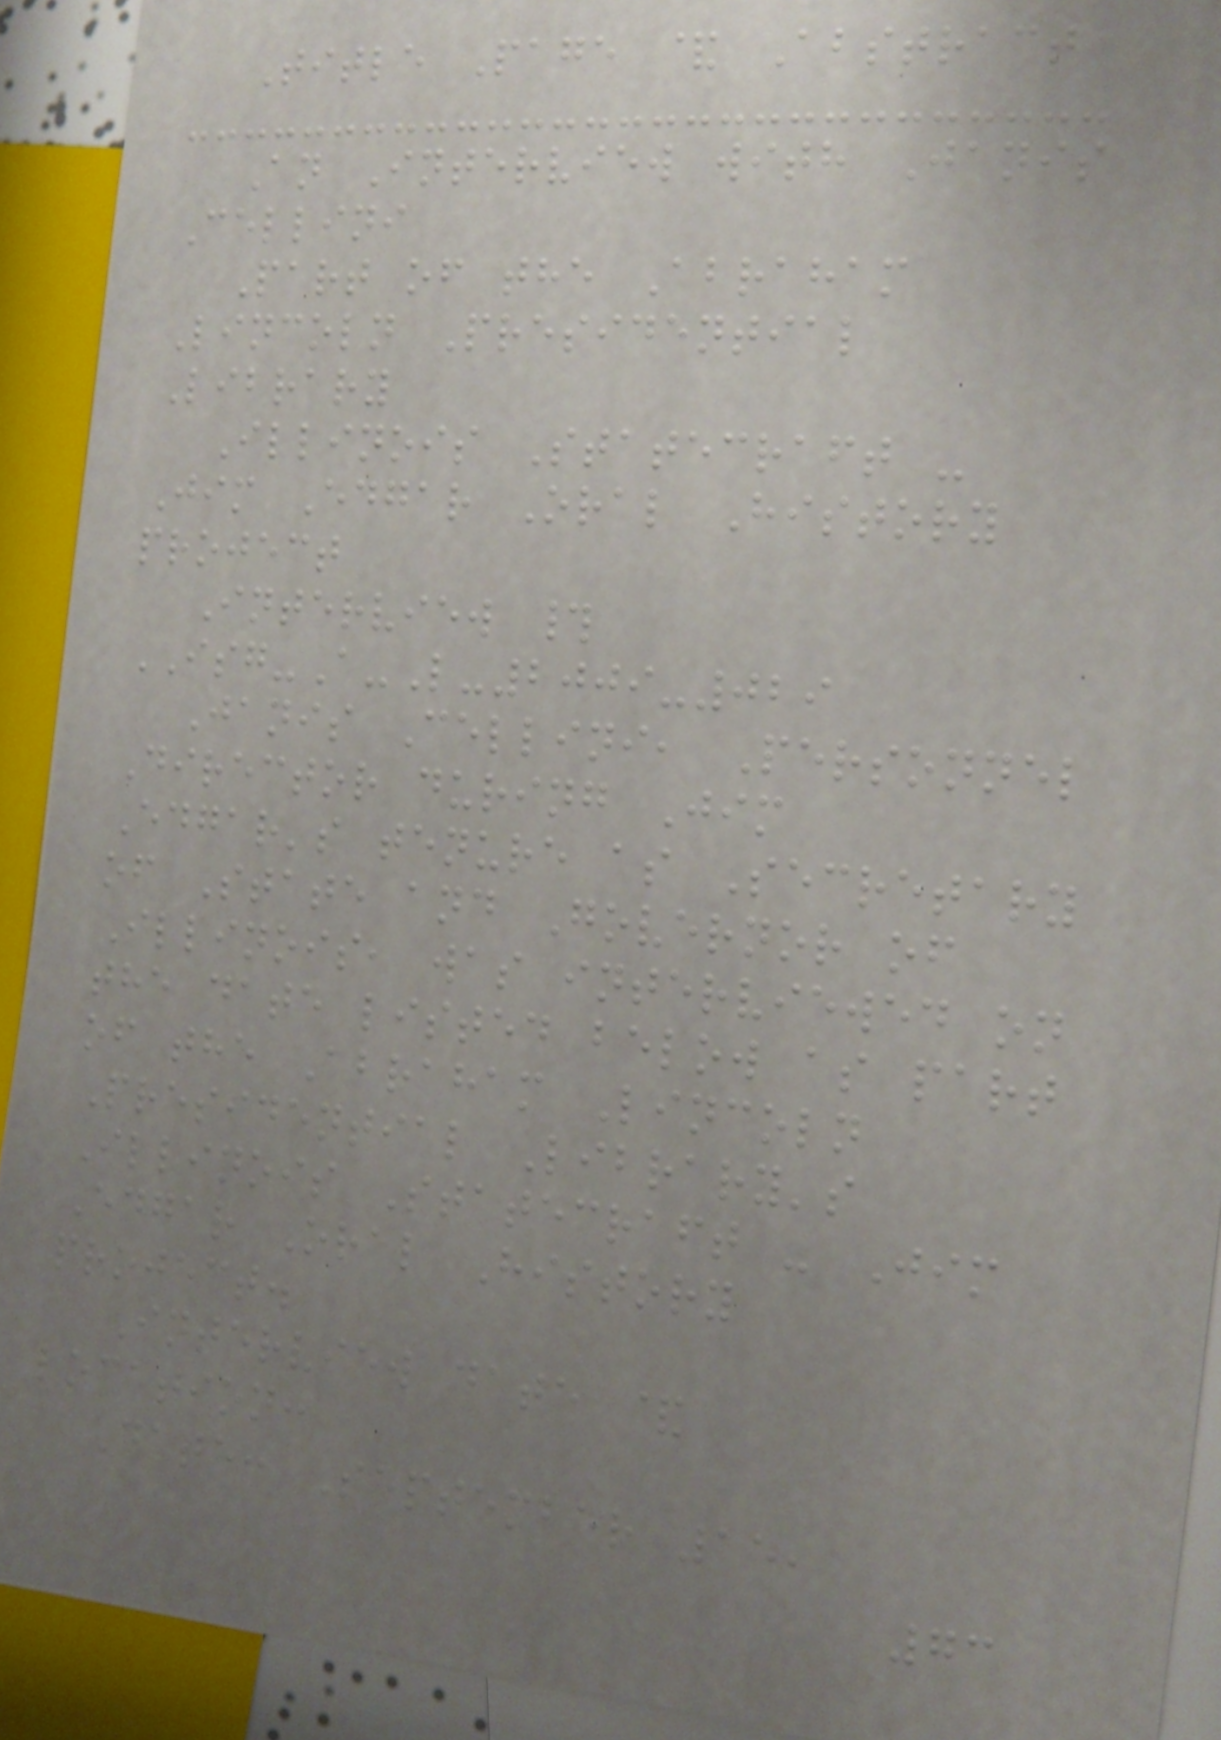Title Page & Abstract
An Interview with Janis
Cellini
Part of the Abraham
Lincoln Presidential
Library
Illinois Statecraft -
Jim Edgar Oral History
project
Interview #
ISG-A-L-2009-029
Janis Cellini, Personnel
Director during Jim
Edgar's tenure as Secretary
of State and Governor of
Illinois, was interviewed on
the date listed below as part
of the Abraham Lincoln
Presidential Library's
Illinois Statecraft - Jim
Edgar Oral History
project.
Interview date &
location:
Date: September 15,
73
